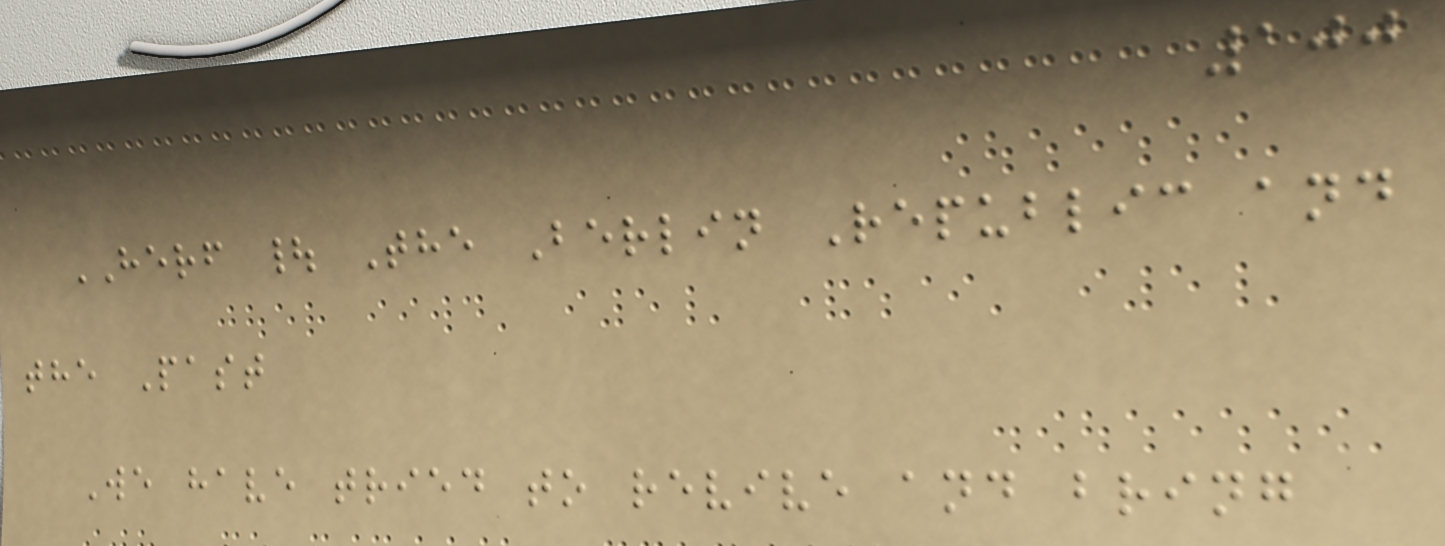100
HERF | The Berlin Republic and
the Past
We have tried to revive and bring
